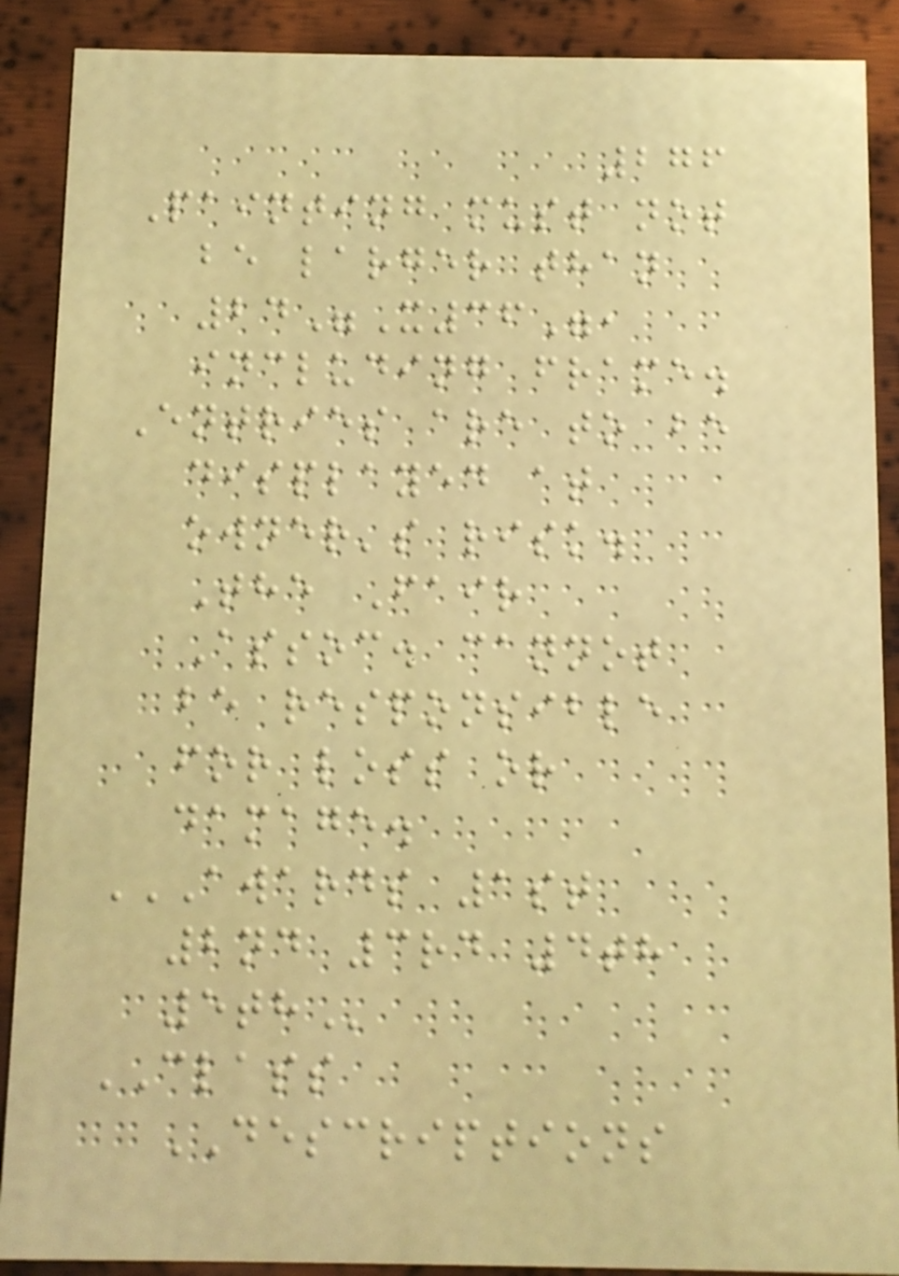276
Painting must not
be larger than
24"X36",
including frame.
Entries are to be
displayed at
owner's risk.
The Fair
Assoc. cannot
be responsible
for loss or
damage.
AWARDS 1ST
2ND 3RD 4TH
5TH
CLASS
DESCRIPTIONS
